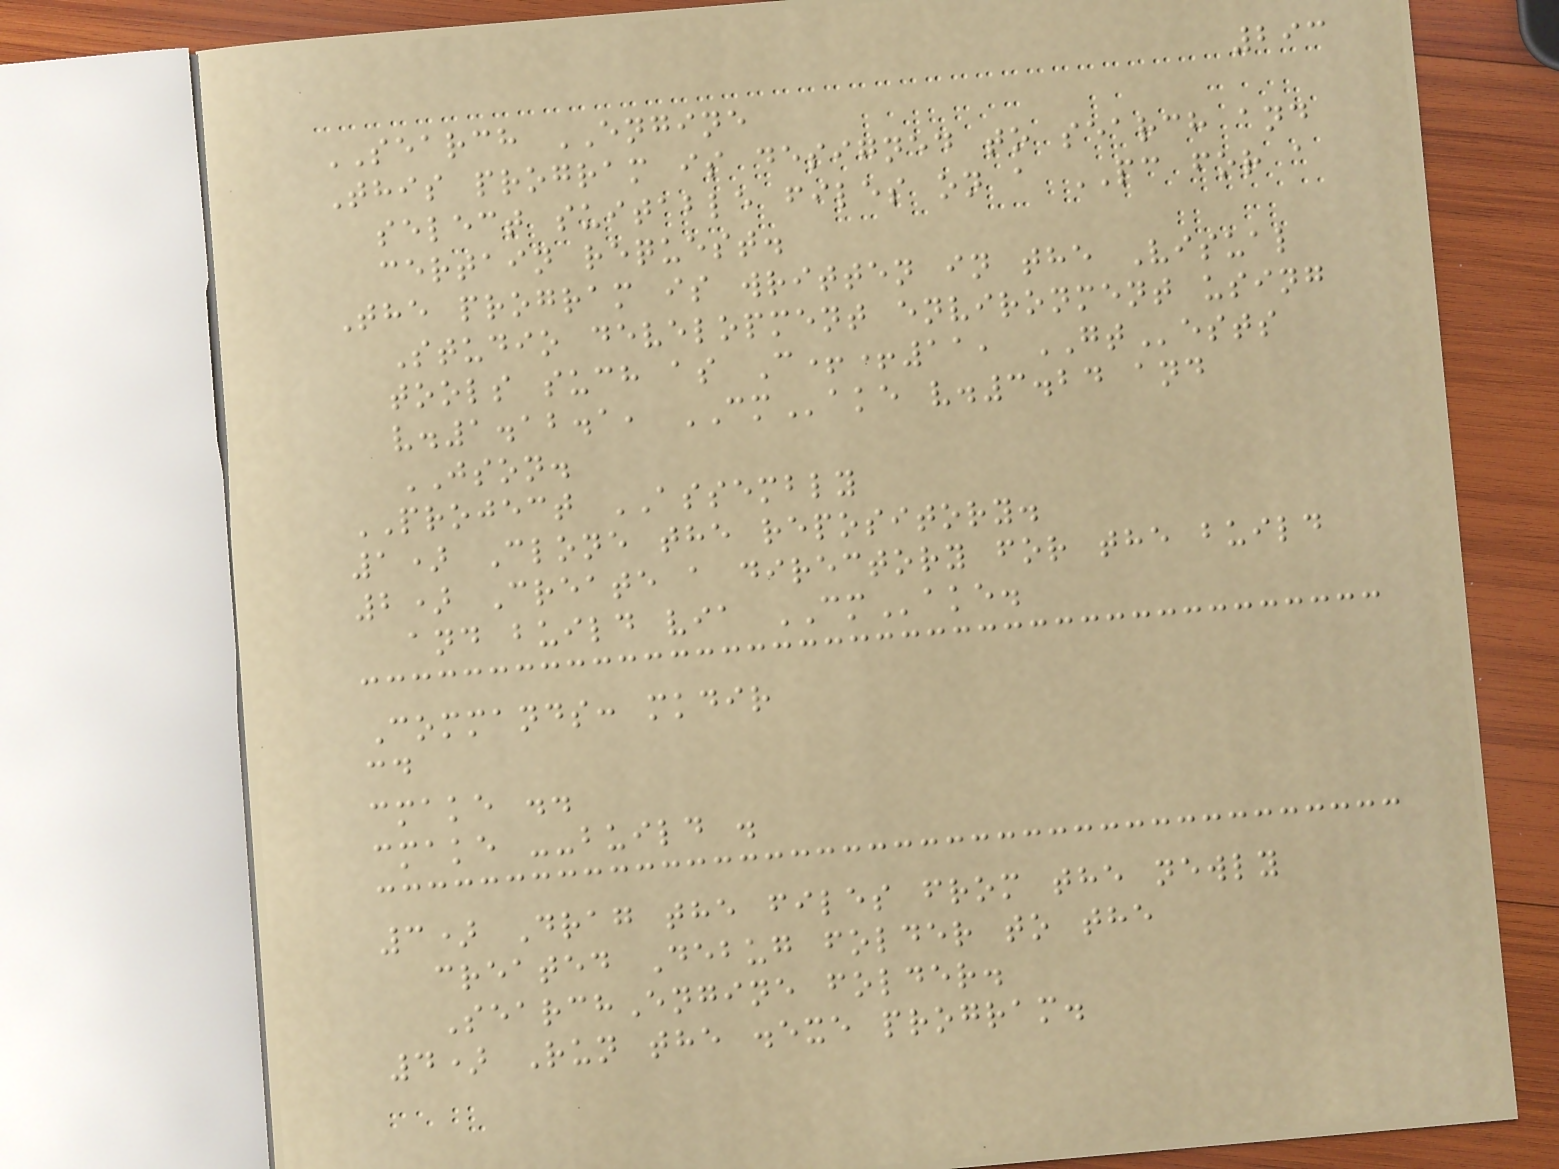293
SEARCH ENGINE
This program is designed to search and
select suitable files on a PC for a
certain request.
The program is written in the Visual
Studio development environment using
tools such as C++11, GTests
v.1.12.1, CMake v.3.24 and
JSON.
PROJECT ASSEMBLY
1) Clone the repository.
2) Create a directory for the build
and build via CMake.
Commands: mkdir
cd
cmake ..
cmake --build .
3) Drag the files from the newly
created Debug folder to the
SearchEngine folder.
4) Run the .exe program.
